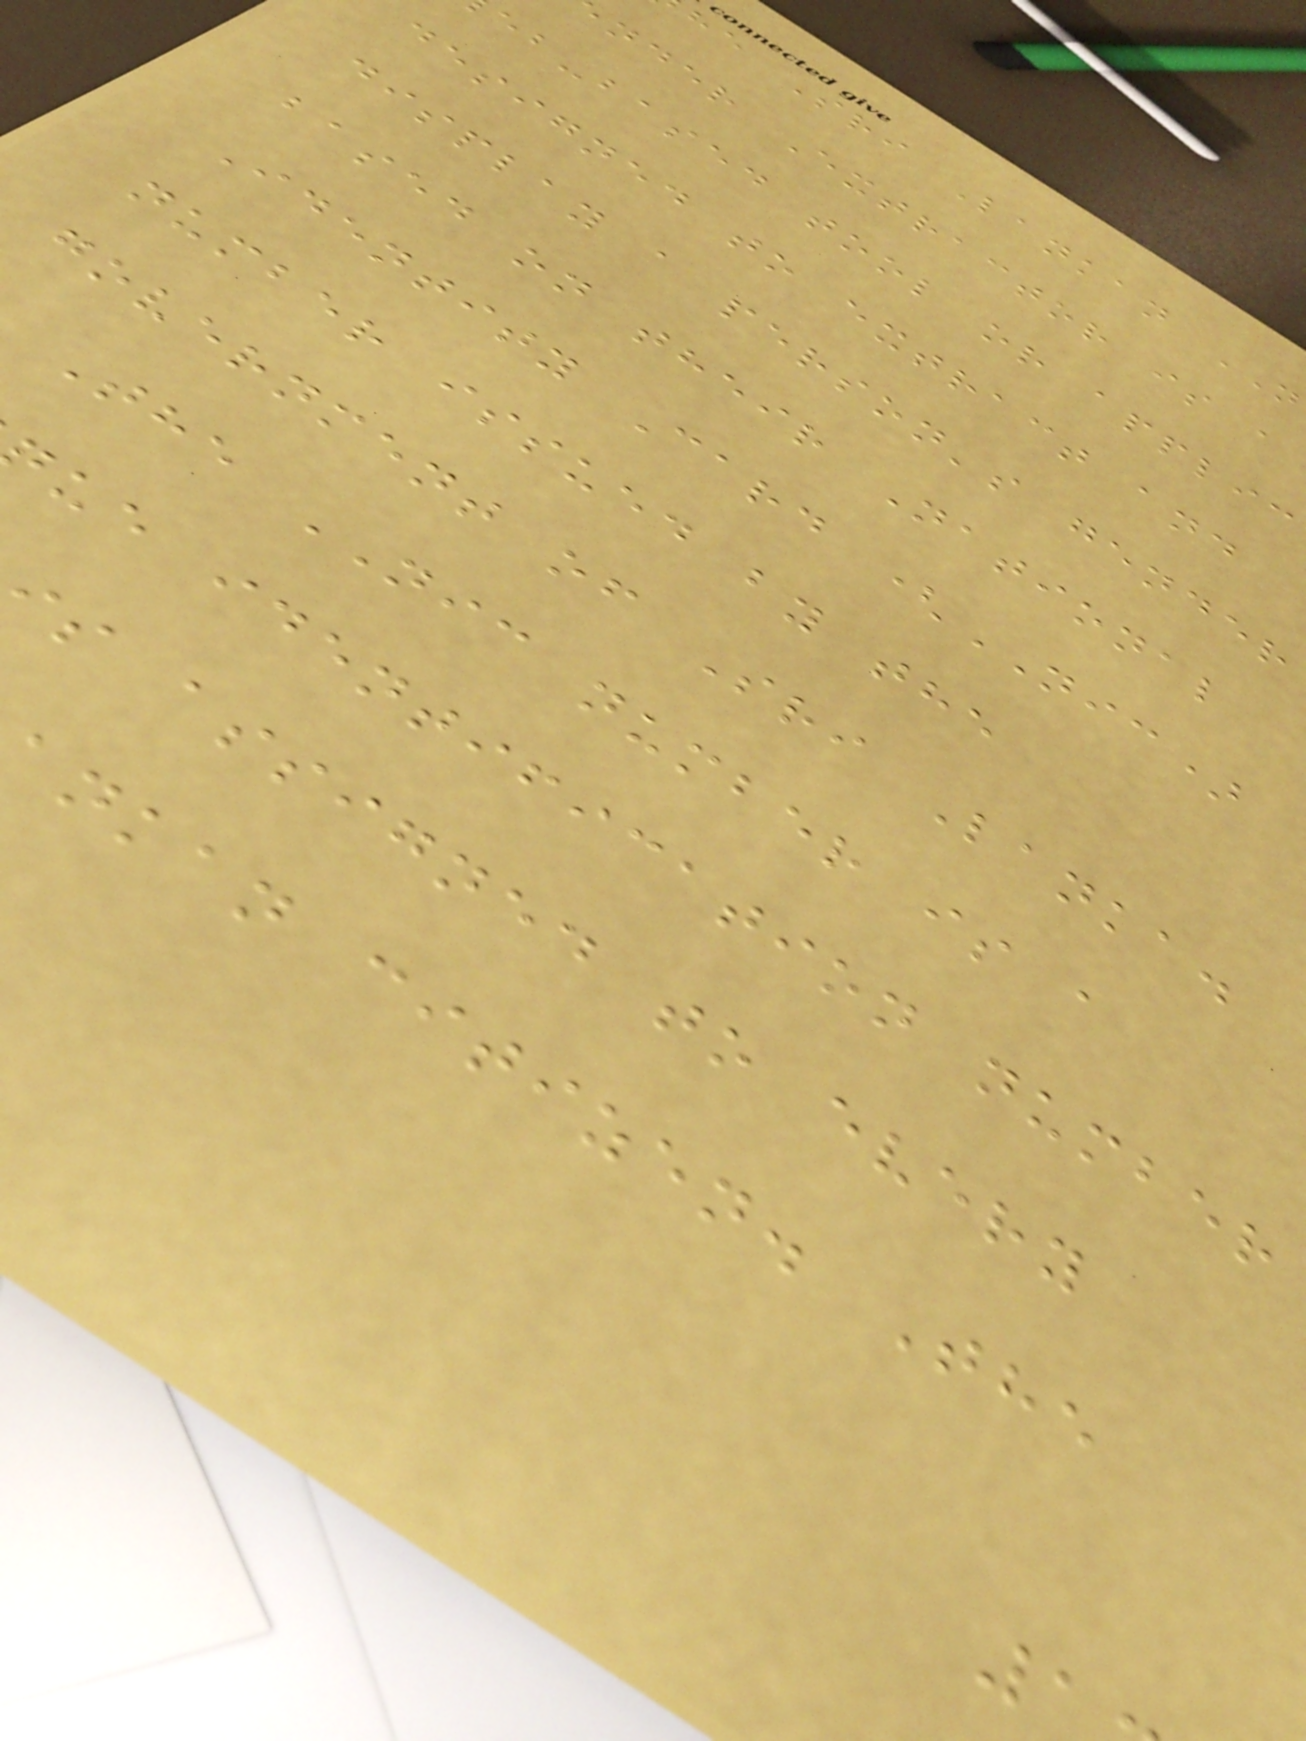he Sri Lankan
nder Extractor is a
eb-based tool or applic
designed to extract and
display a person's gender
based on their National
Identity Card (NIC)
number issued by the
government of Sri Lanka.
The NIC number is a
ue identification number
s assigned to every
nkan citizen. The
